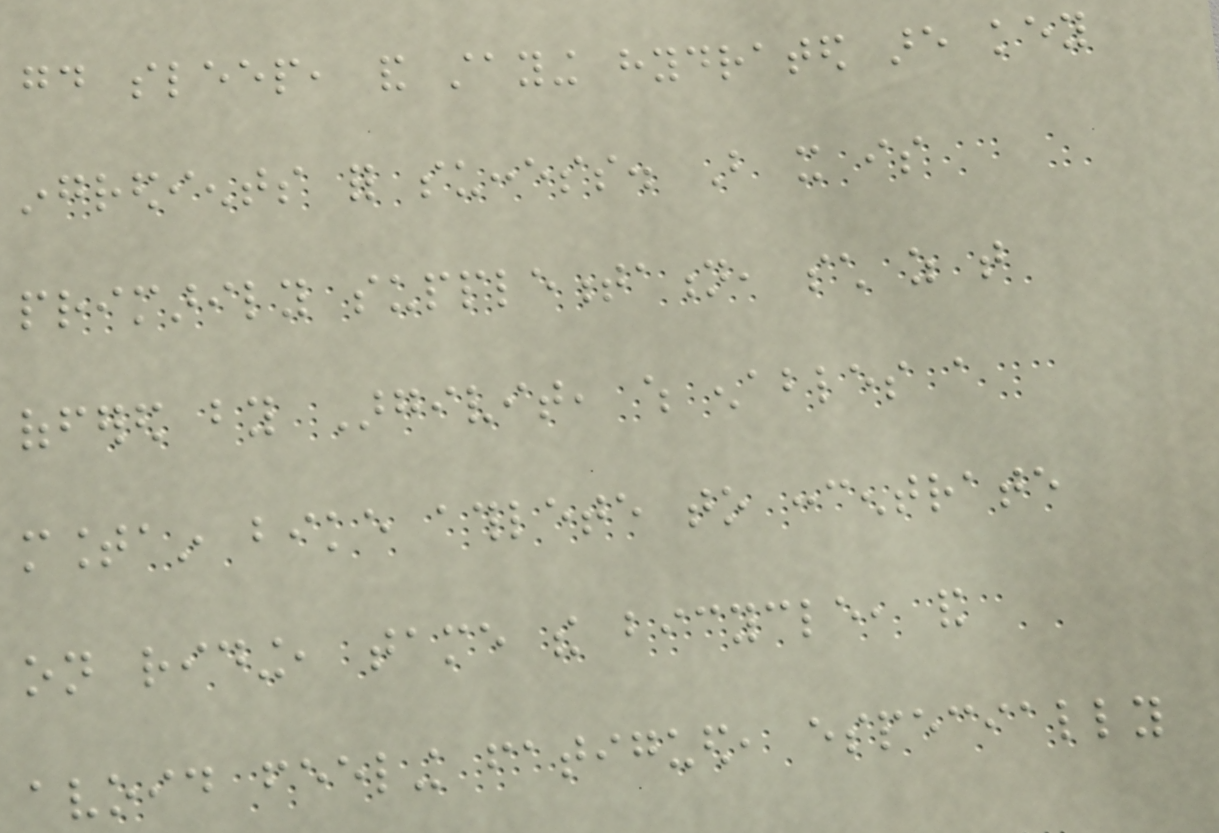good sleep, and staying hydrated are key
ingredients for success. But it is
primarily supplementation, such as that
offered by Argivit, which enables a
mountain bike athlete to concentrate
on riding, tame the bicycle, and
avoid feeling fatigued, especially
